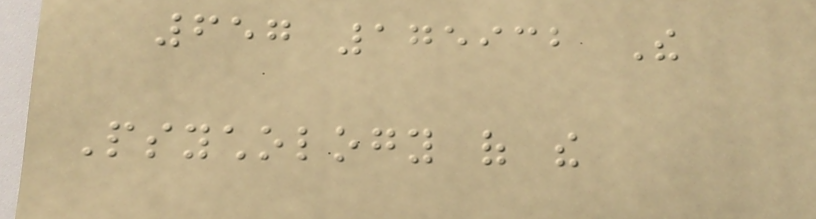657 175932 The
Psychology of the
